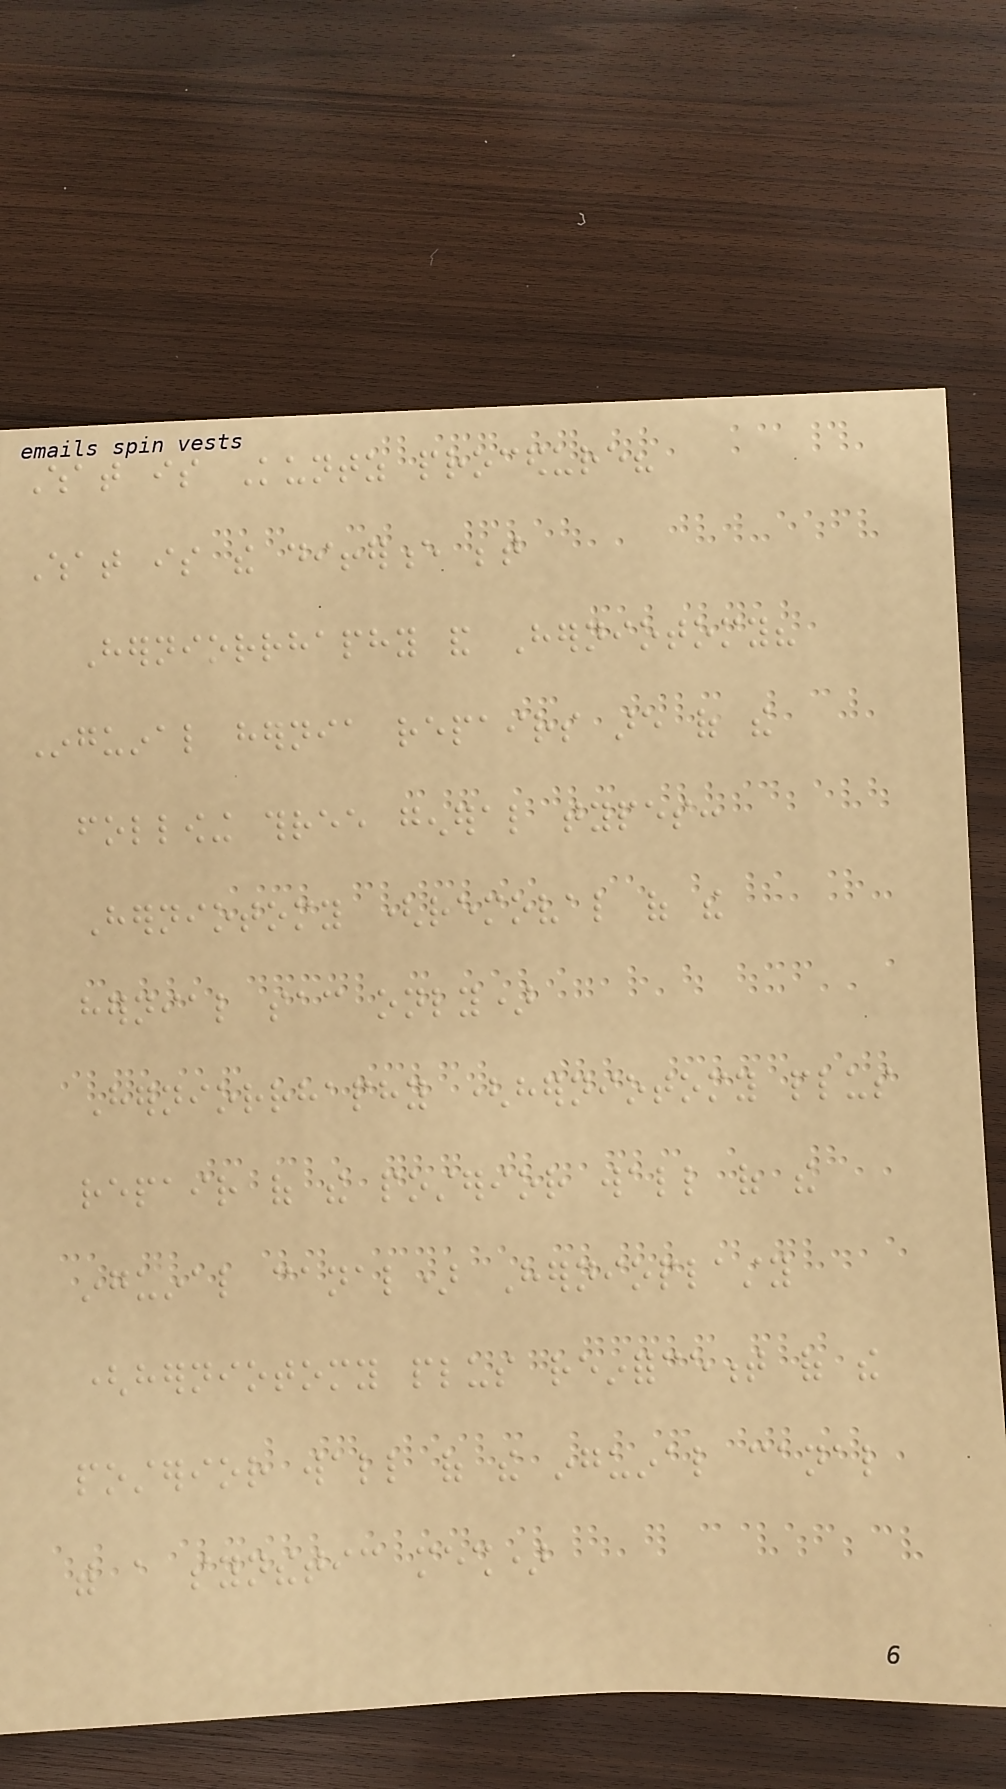What is Kuntz procedure?
What is the difference between
Herniorrhaphy and Herniotomy?
Inguinal hernia repairs are of the
following three general types:
Herniotomy (removal of the
hernial sac only)
Herniorrhaphy (herniotomy plus
repair of the posterior wall of the
inguinal canal) Hernioplasty
(herniotomy plus reinforcement of the
posterior wall of the inguinal canal
with a synthetic mesh)
